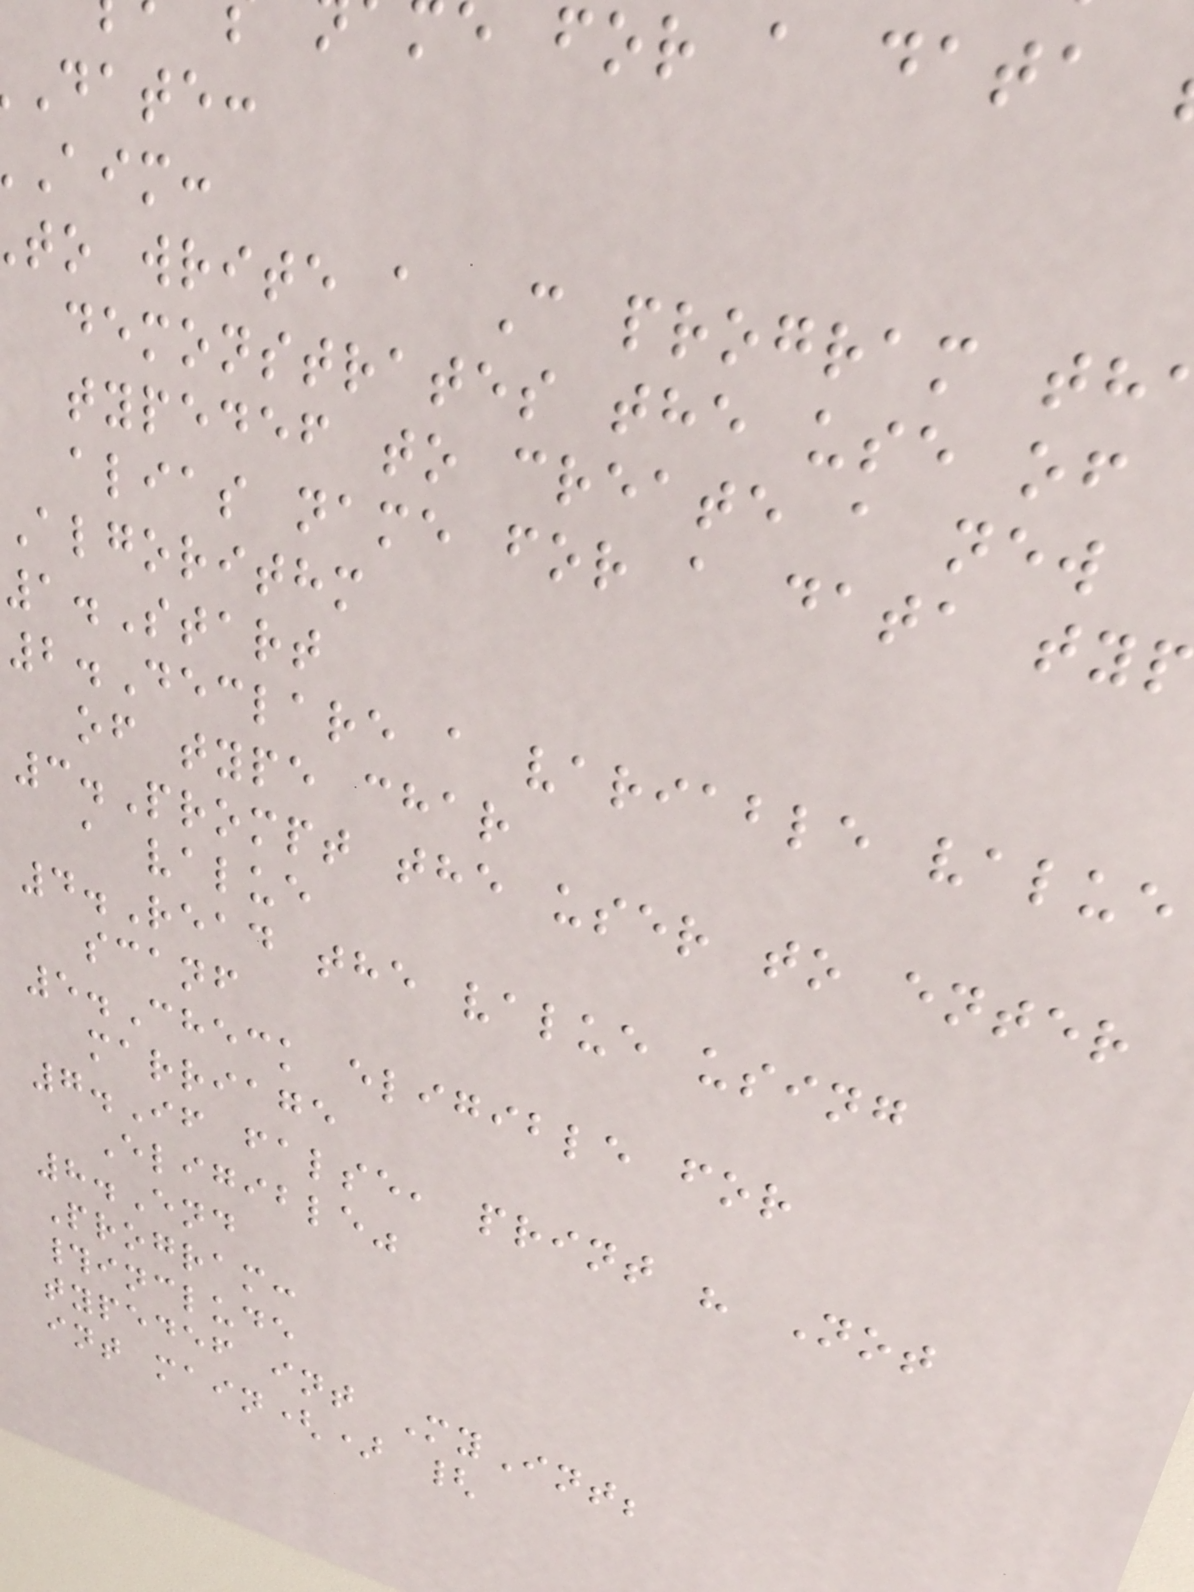e for a data
date:
aim:
to write a C program th
demonstrates the use of
typedef to create a new
alias name for a data typ
Algorithm
1.Start
2.Declare a variable value
of type char
3.Prompt the user to enter
a value
4.Read the value using
scanf
5.Check eligible for
marriage
7.If false, print " Not
Eligible"
8.End
Program:
#include
typedef int MyInt;
int main() {
